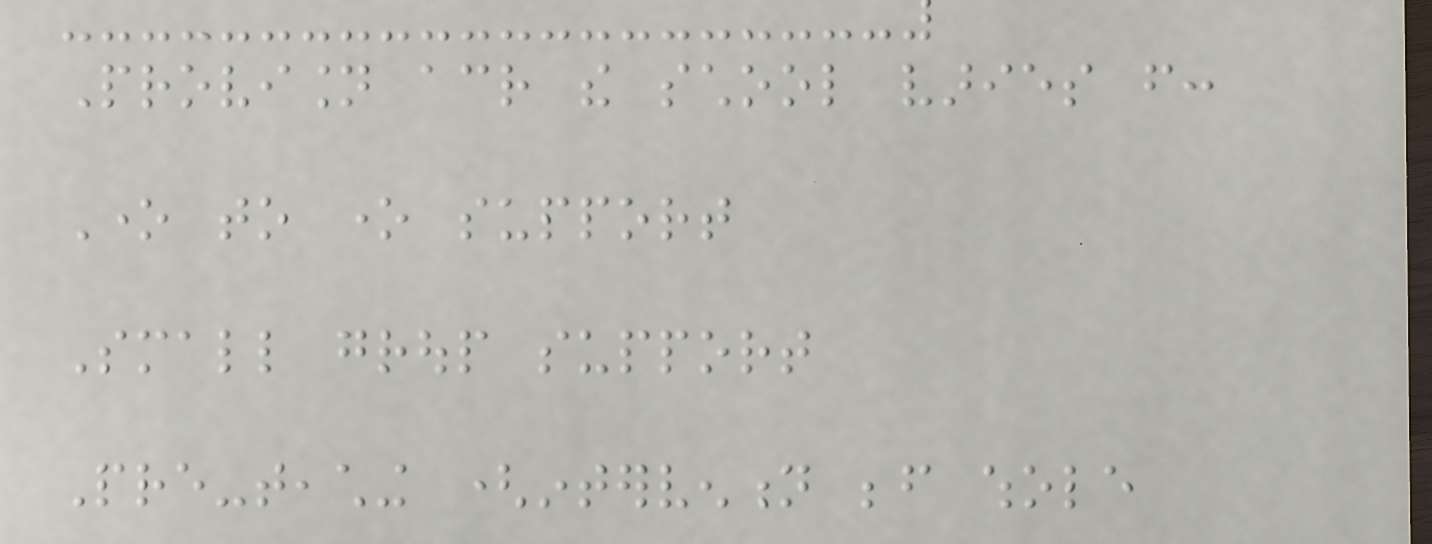Provision across the school varies from:
One to one support
Small group support
Pre-teaching (intervention before whole
